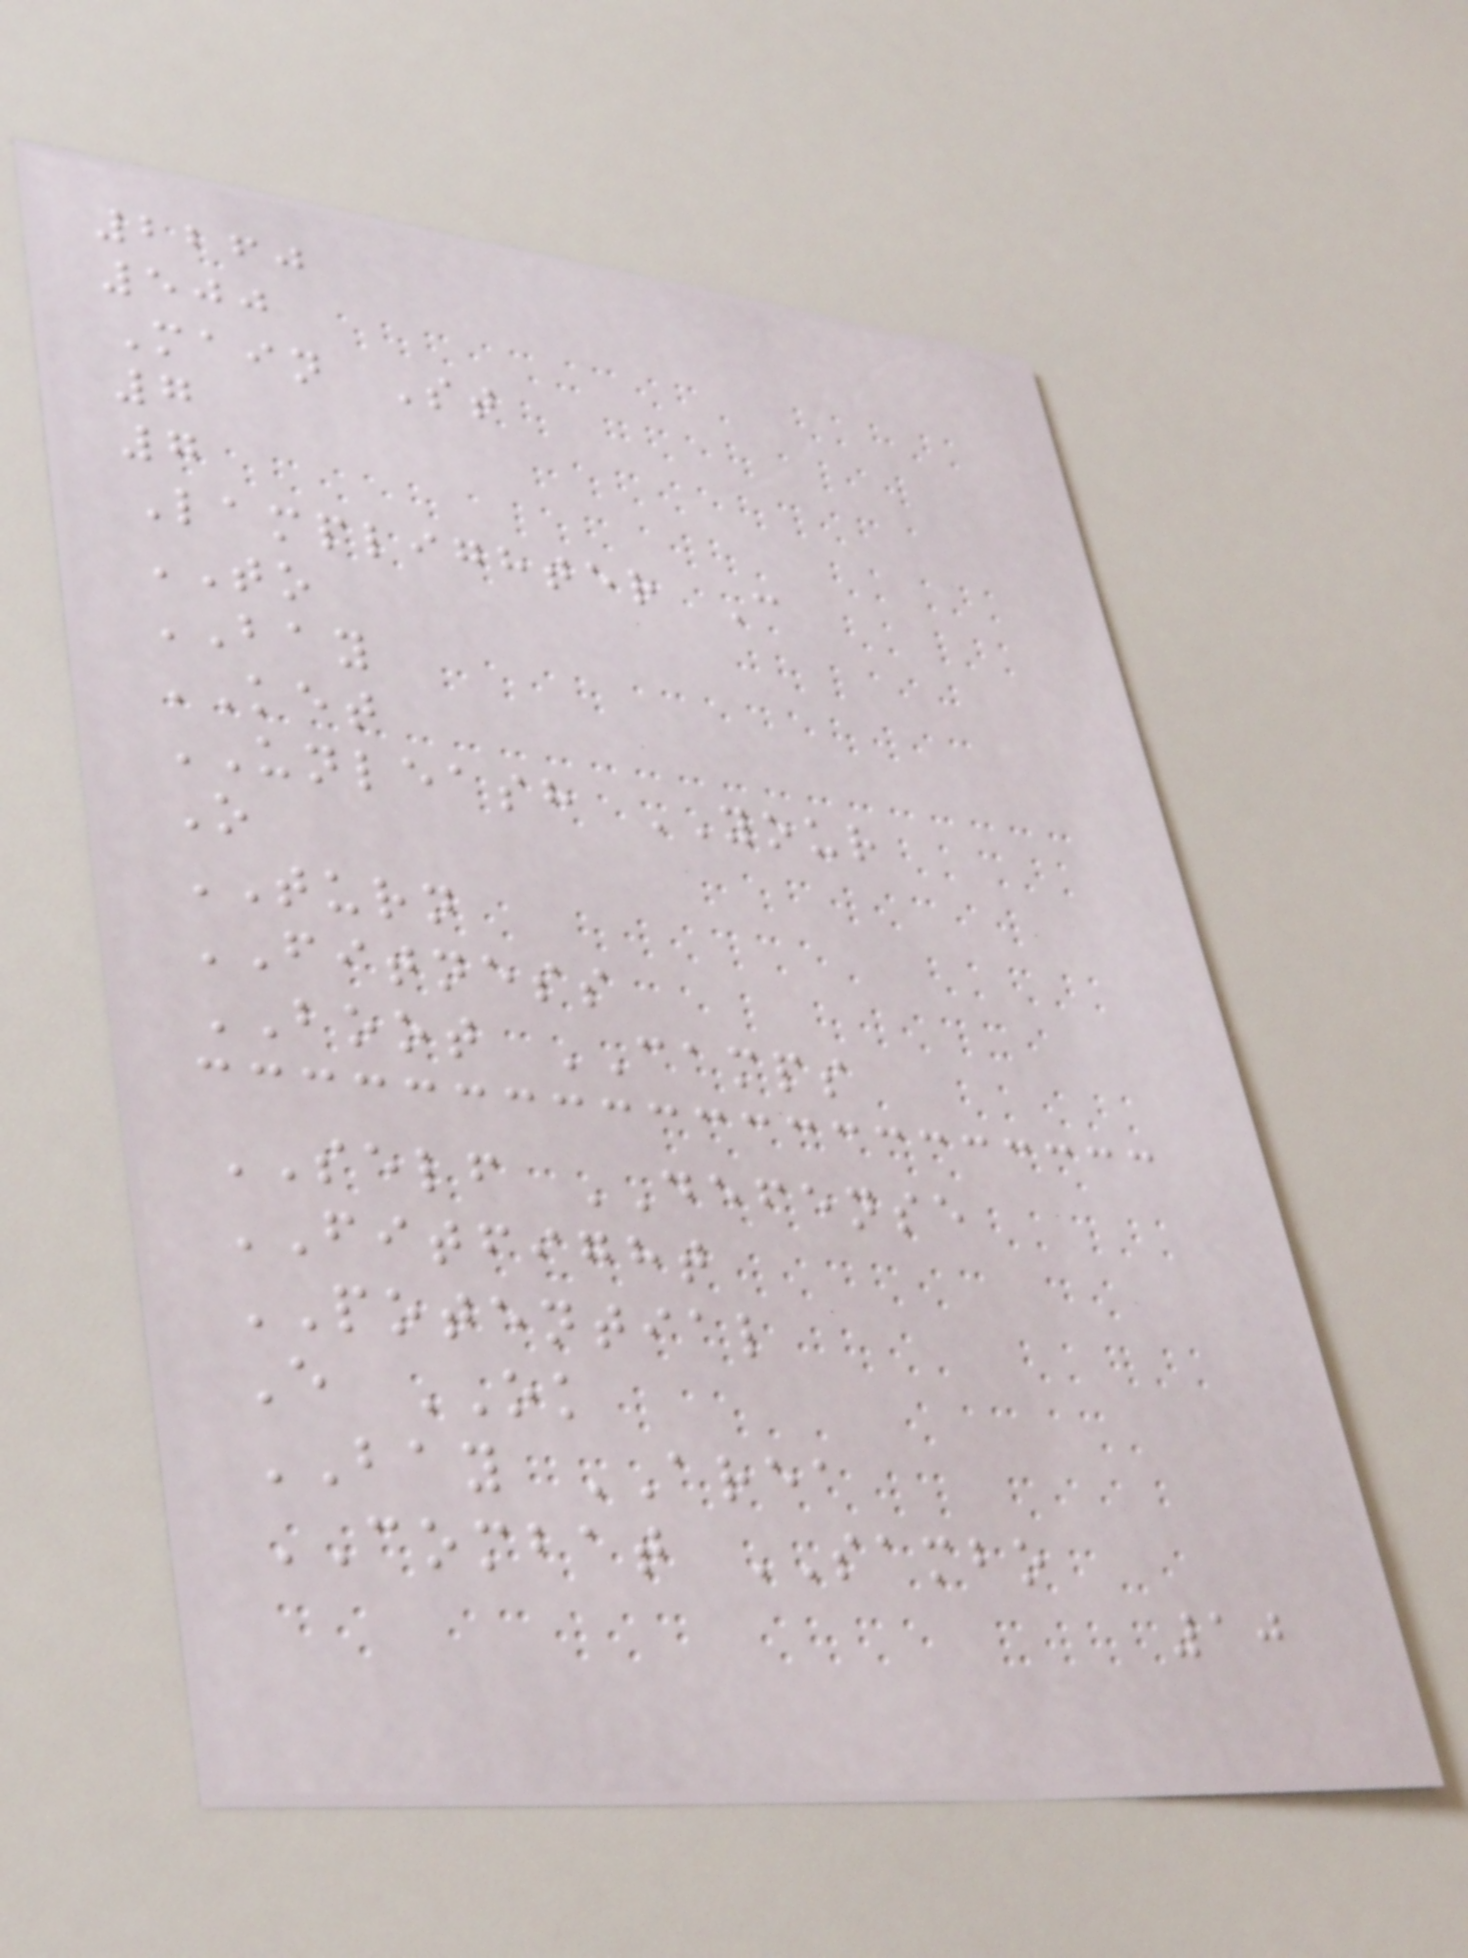2260
500
Main St
7
7
Lamplighter C
TO
BAY
KET
UNLEASH YOUR
O
TURN
FITNESS
BOOT CAMPS
SELF DEFENSE
FITFIGHT
POTENTIAL
E OK
BAY AREA
COMBAT SAMBO
10
